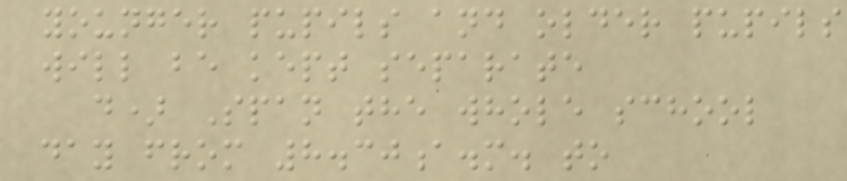younger pupils and older pupils
will be kept separate
d) Span the whole school
day from 8.30a.m. to
